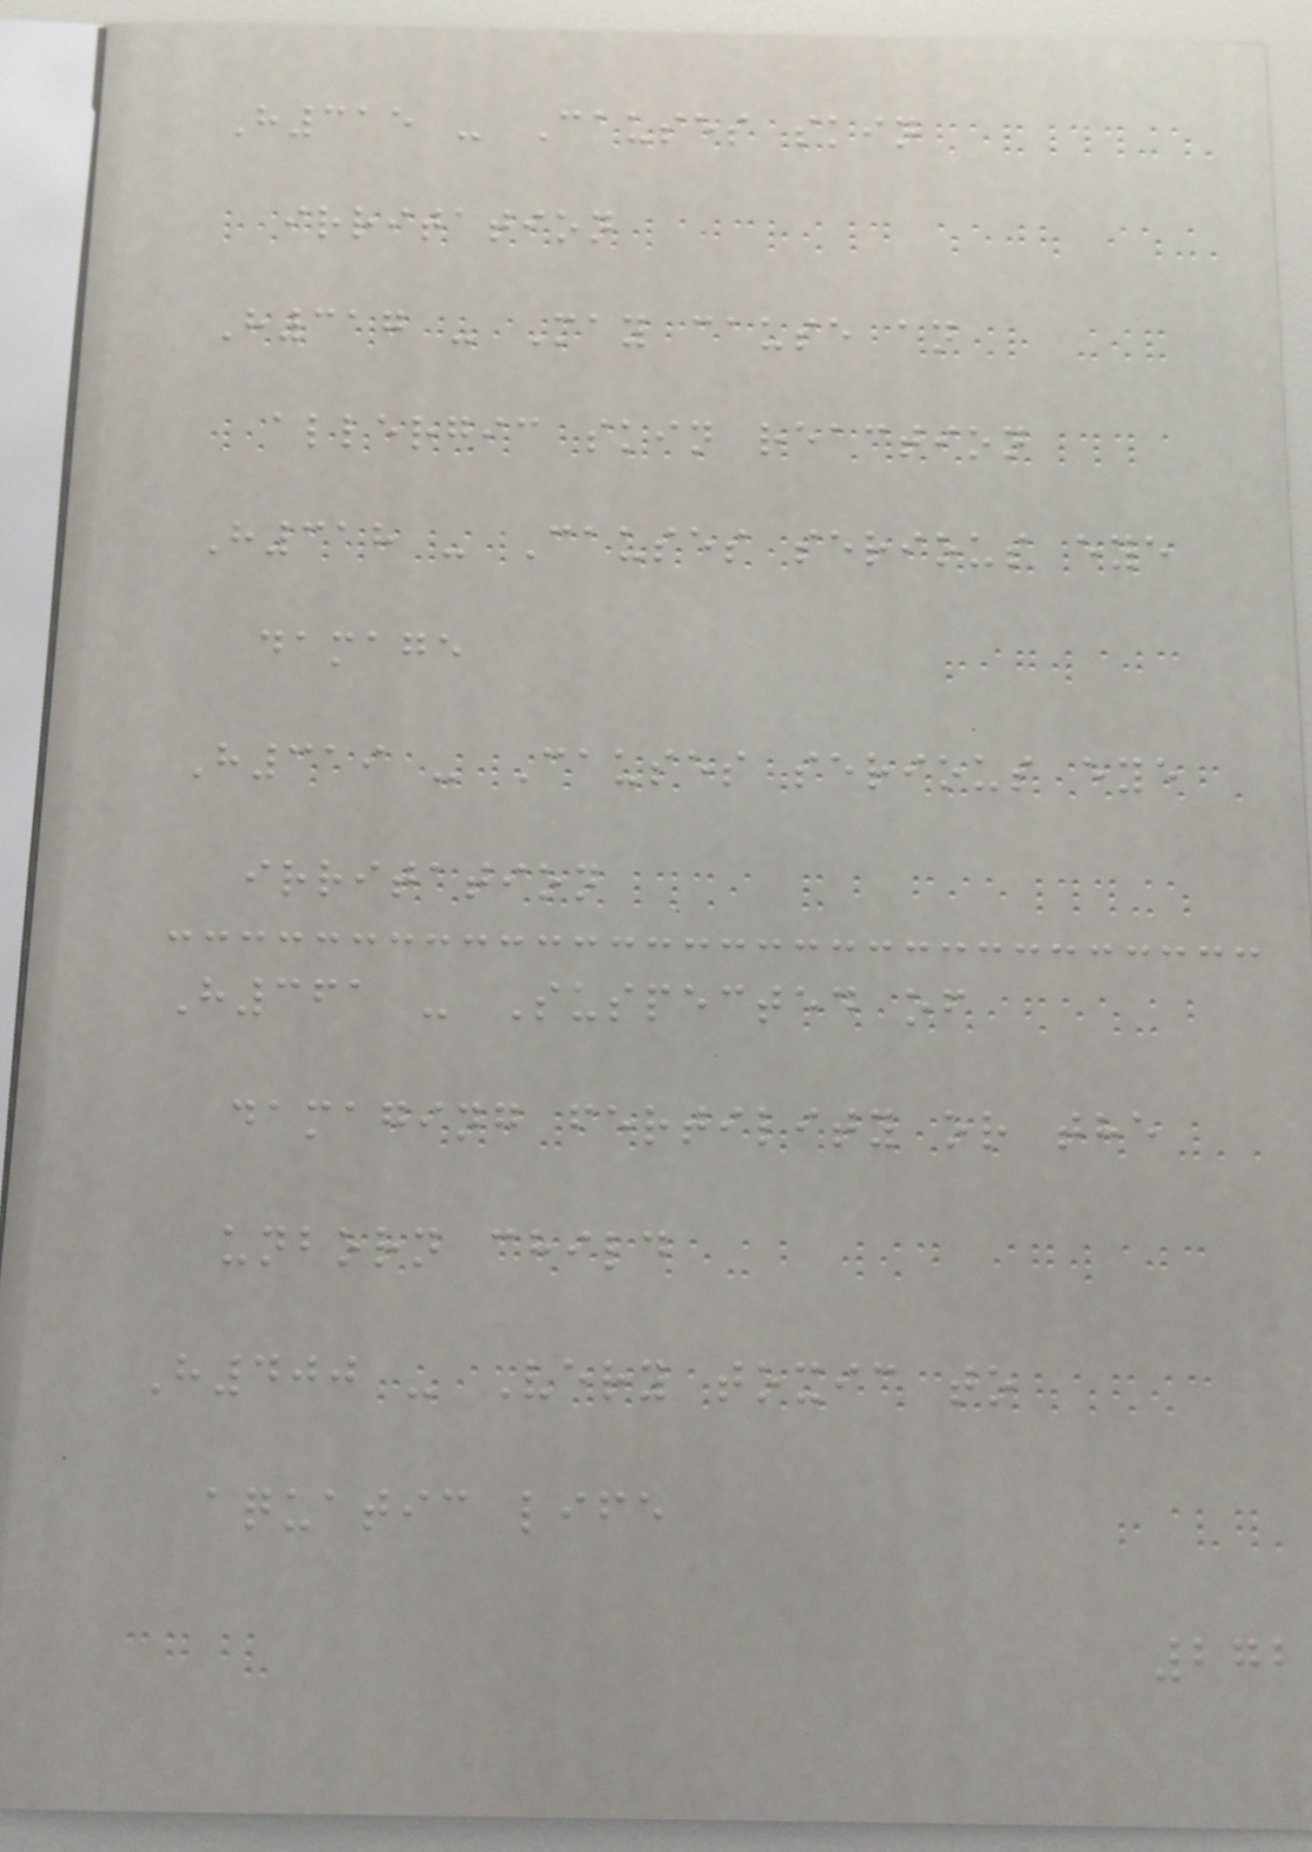H315 - Causes skin
irritation
H317 - May cause an
allergic skin reaction
H318 - Causes serious eye
damage
H319 - Causes serious eye
irritation
H361 - Suspected of
damaging fertility or the
unborn child
H400 - Very toxic to
aquatic life
272
